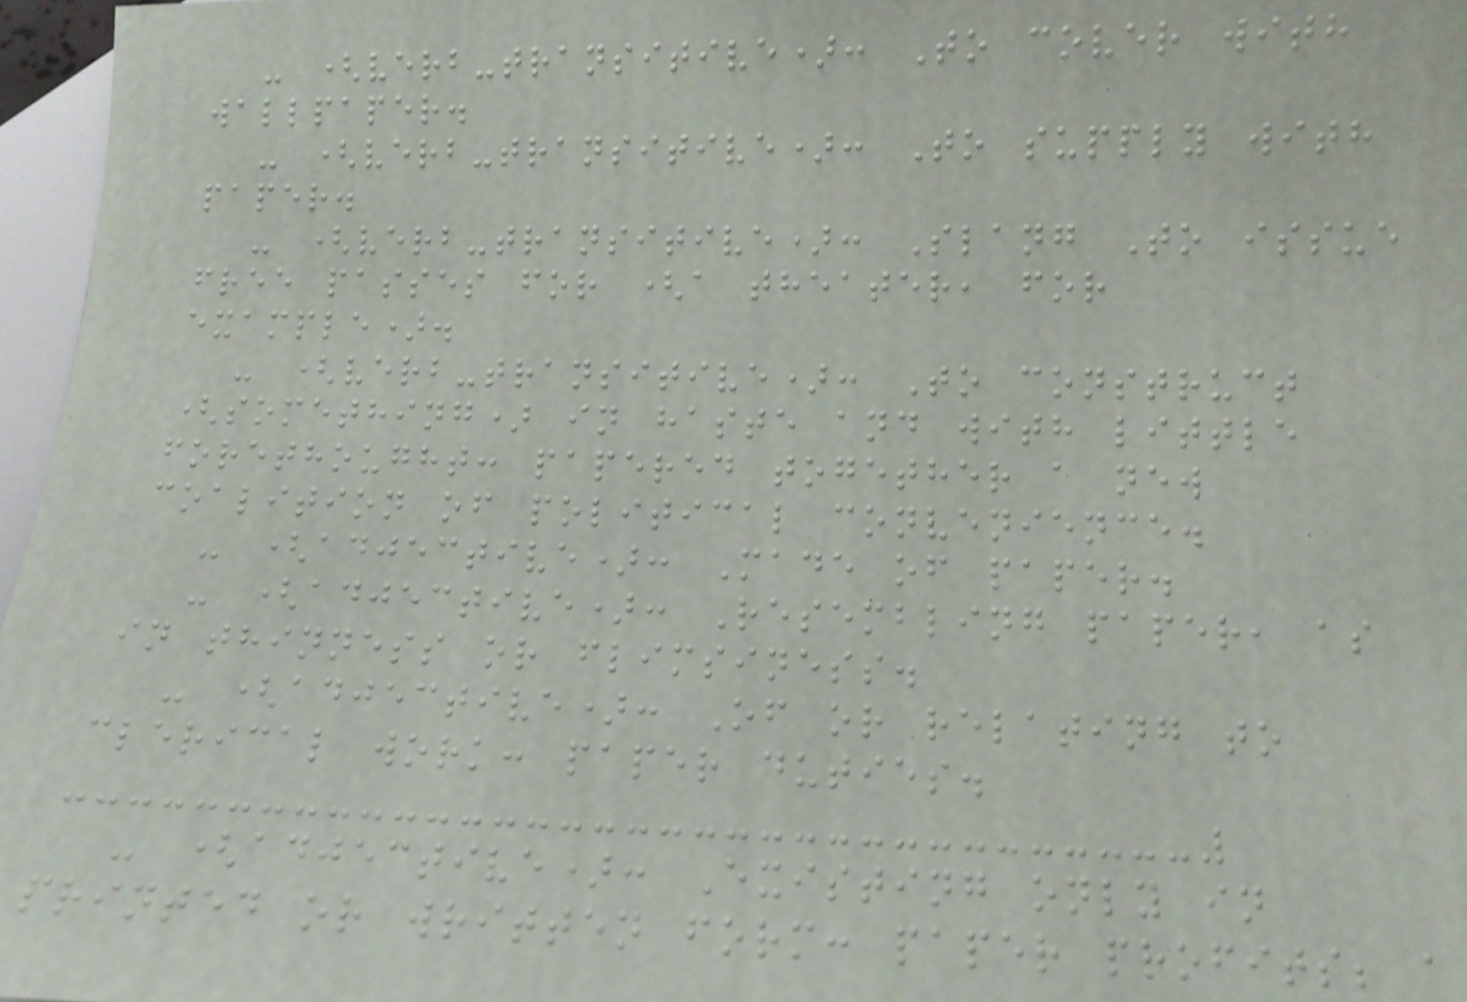- (verb-transitive): To cover with
wallpaper.
- (verb-transitive): To supply with
paper.
- (verb-transitive): Slang To issue
free passes for (a theater, for
example).
- (verb-transitive): To construct
(something) in haste and with little
forethought: papered together a new
coalition of political convenience.
- (adjective): Made of paper.
- (adjective): Resembling paper, as
in thinness or flimsiness.
- (adjective): Of or relating to
clerical work: paper duties.
- (adjective): Existing only in
printed or written form: paper profits; a
